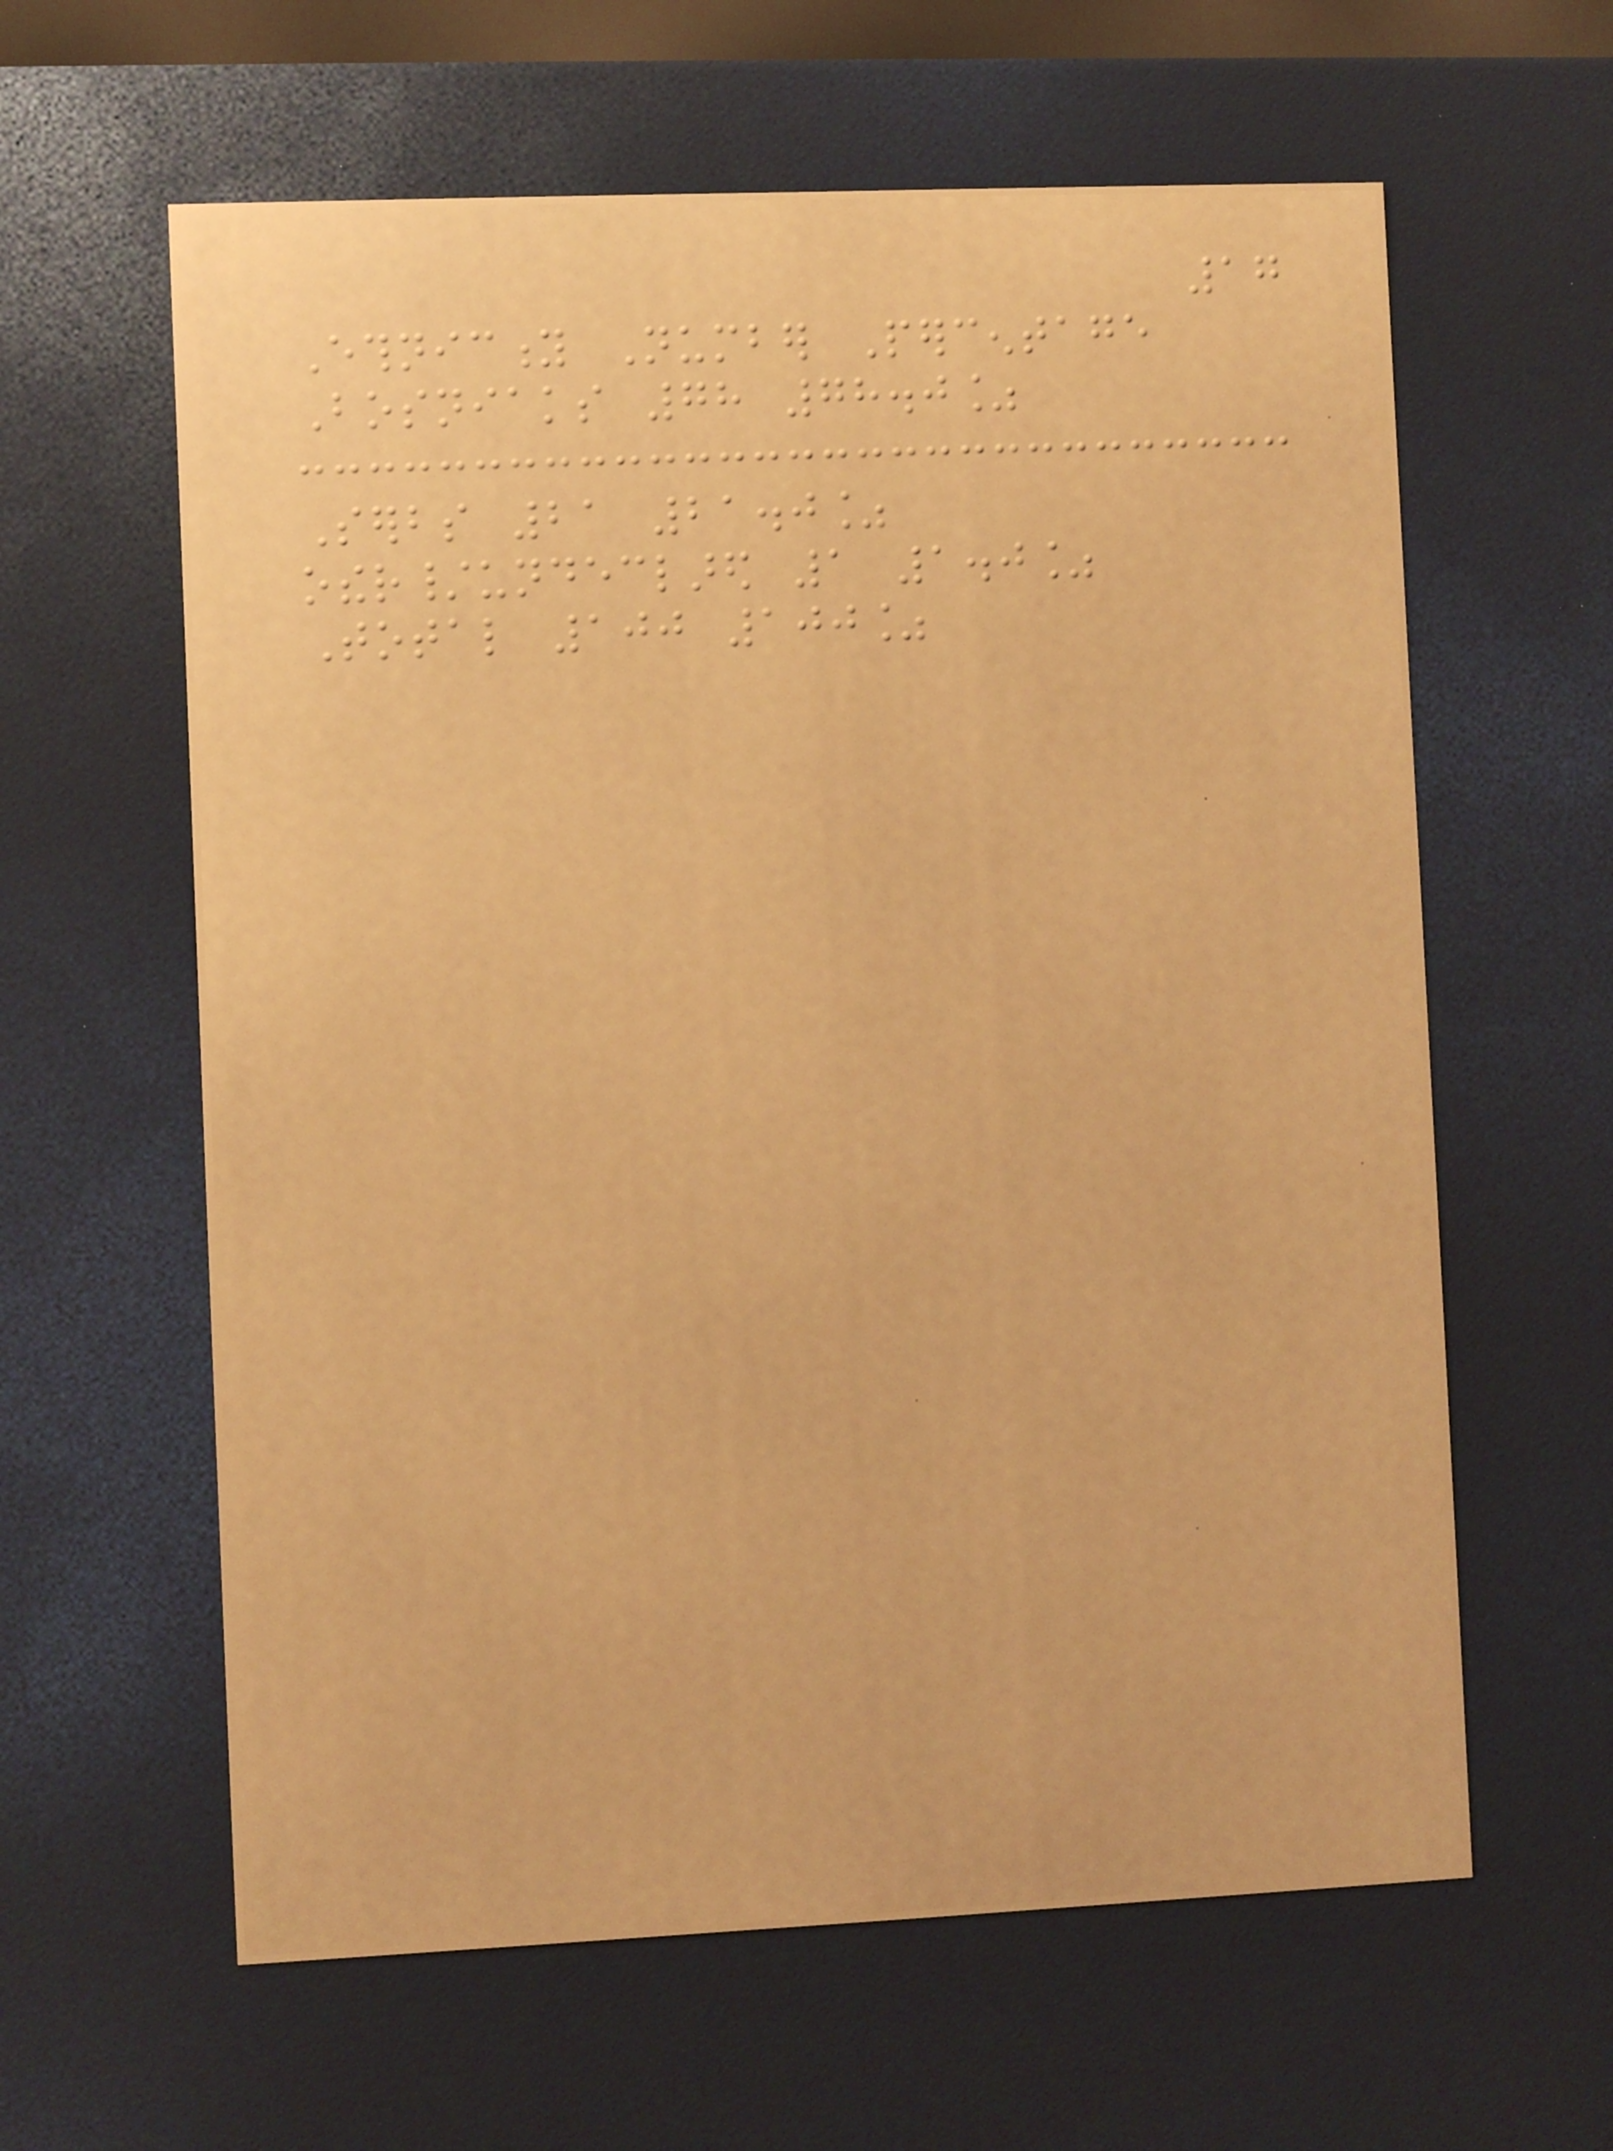17
Ethnicity Number Percentage
Bosniaks 78 78.0%
Serbs 21 21.0%
other/undeclared 1 1.0%
Total 100 100%
